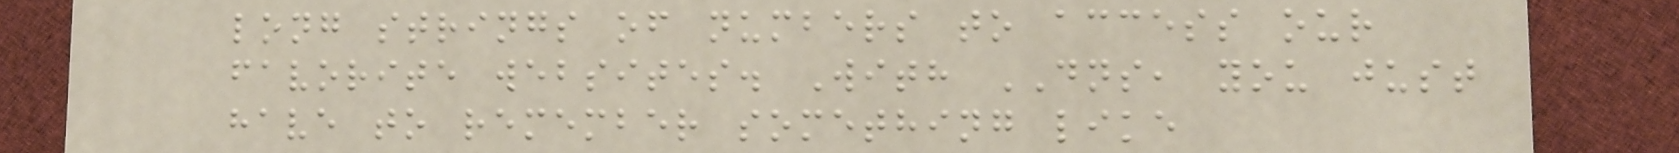long strings of numbers to access our
favorite websites. With DNS, you just
have to remember something like
